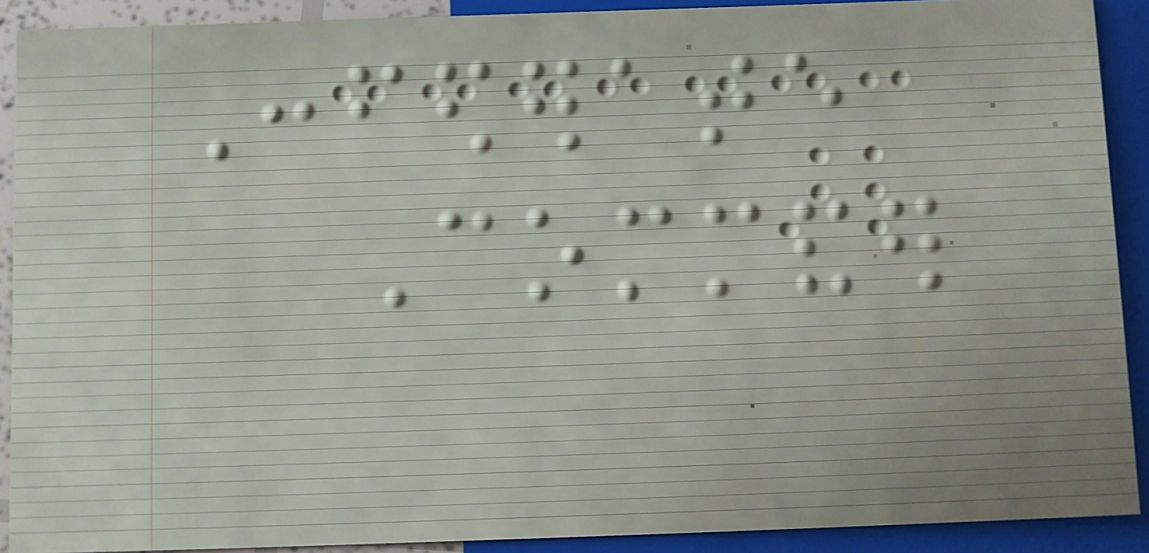Confederate
Commander
